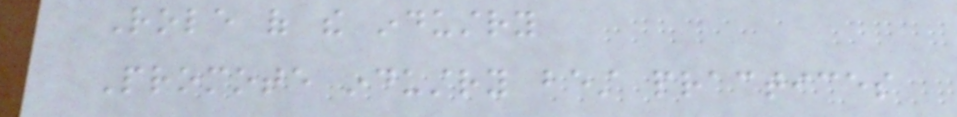Role of the industry
Promote industry best practices
